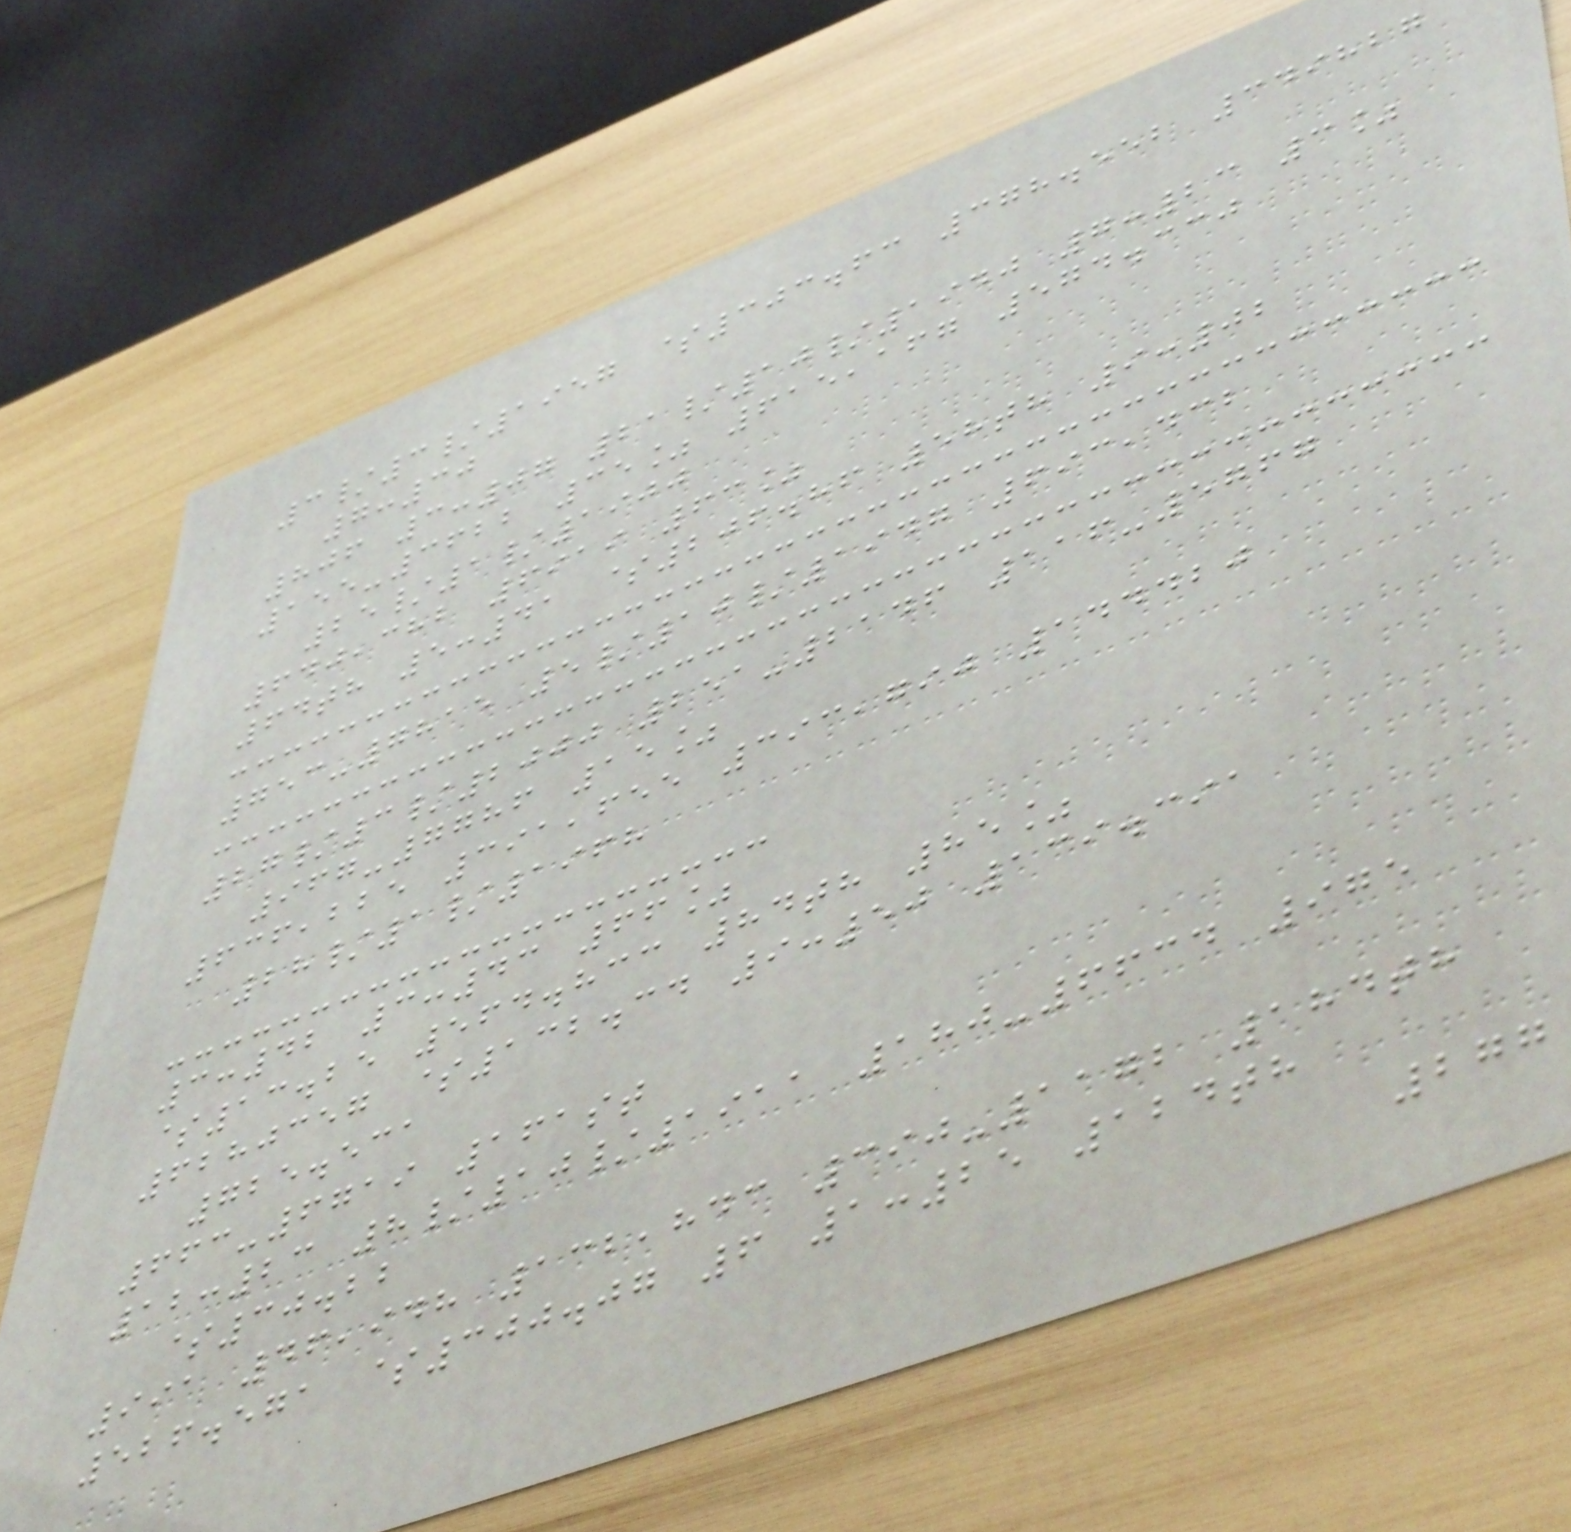3/3/1957 $303.63 378.552 349827
7:30
806 3:07 21/10/1940 7:23 3%
155-3622 35% 615,167 574.330
25/1/1900
640,382 6919 63%
64th 5:41 $206.86 58th 9:02
753-7815 5/10/1947 693,432
27/3/2000 251-2146 116-5767
967-7786 15%
636,225 391,655 393,790 144420
28/1/1968
3:42 3:43 66%
$13.25 564.833 84th 85%
6280357 $132.34 9:50 139.391
725.531
663-6719 161st
12:23 8/10/1911 180-6634 975
$30.22
991 46,948 132,843 390-1172 184th
526.571 $300.07 6 1:25 124th
277
